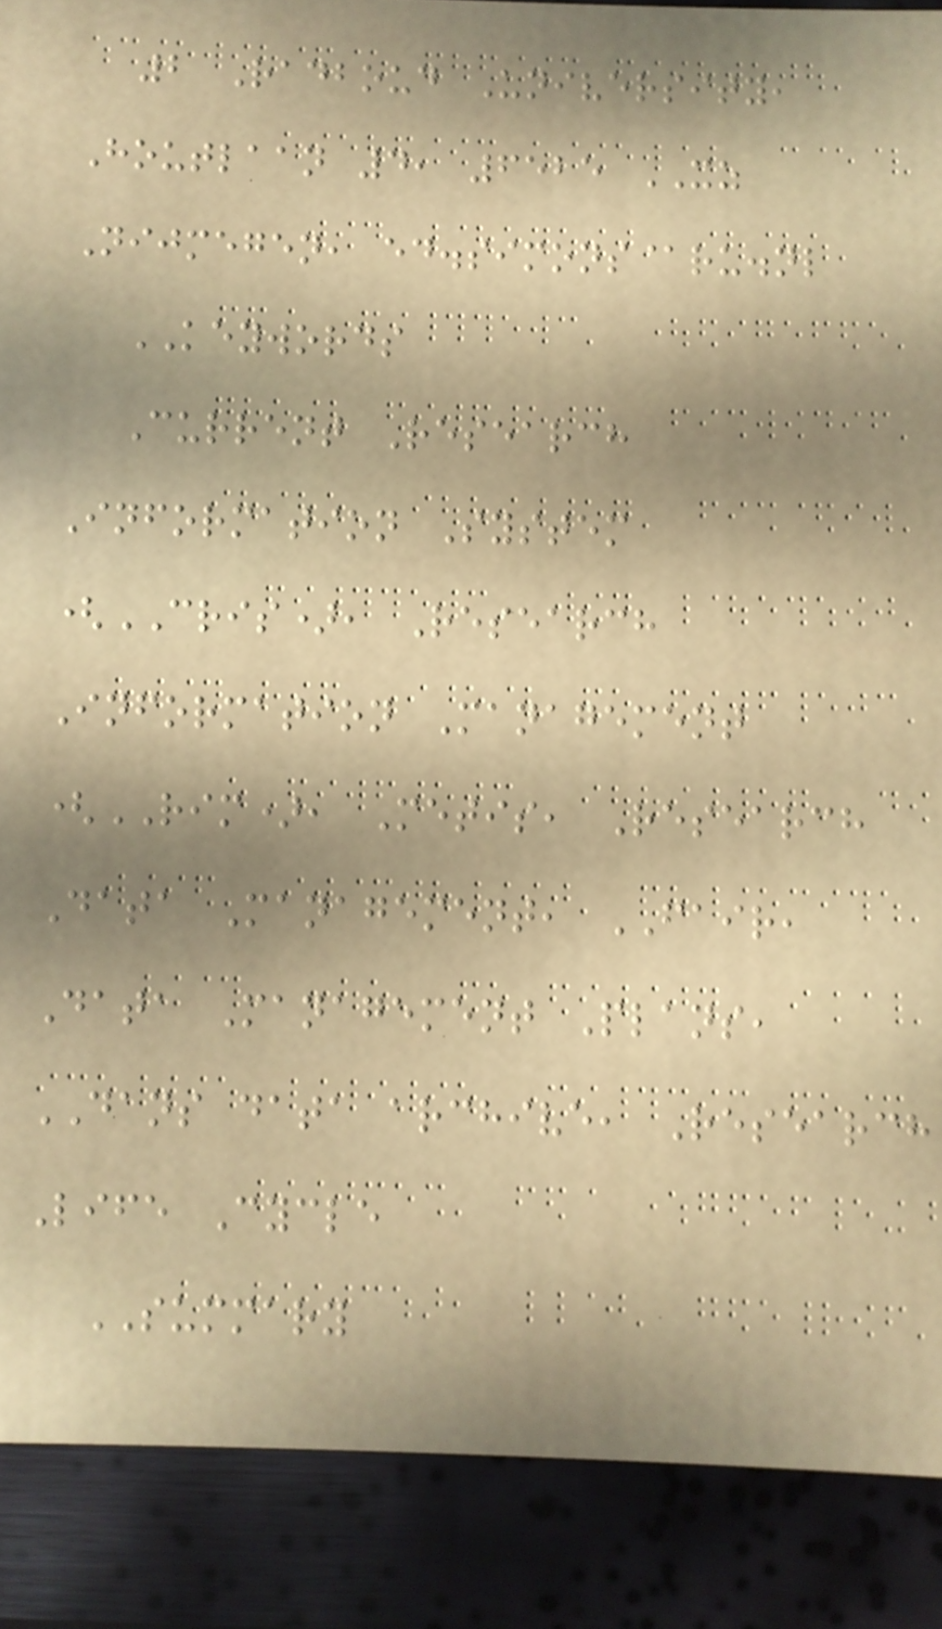2 Radboud University,
Houtlaan 4, 6525 XZ
Nijmegen, ed.simons@ru.nl
KEYWORDS
Current Research
Information System
(CRIS), Research
Information Management
(RIM), Metis, Research
Data Management, FAIR,
Data Management Plans,
DANS data archive, Research
Life Cycle
SUMMARY
